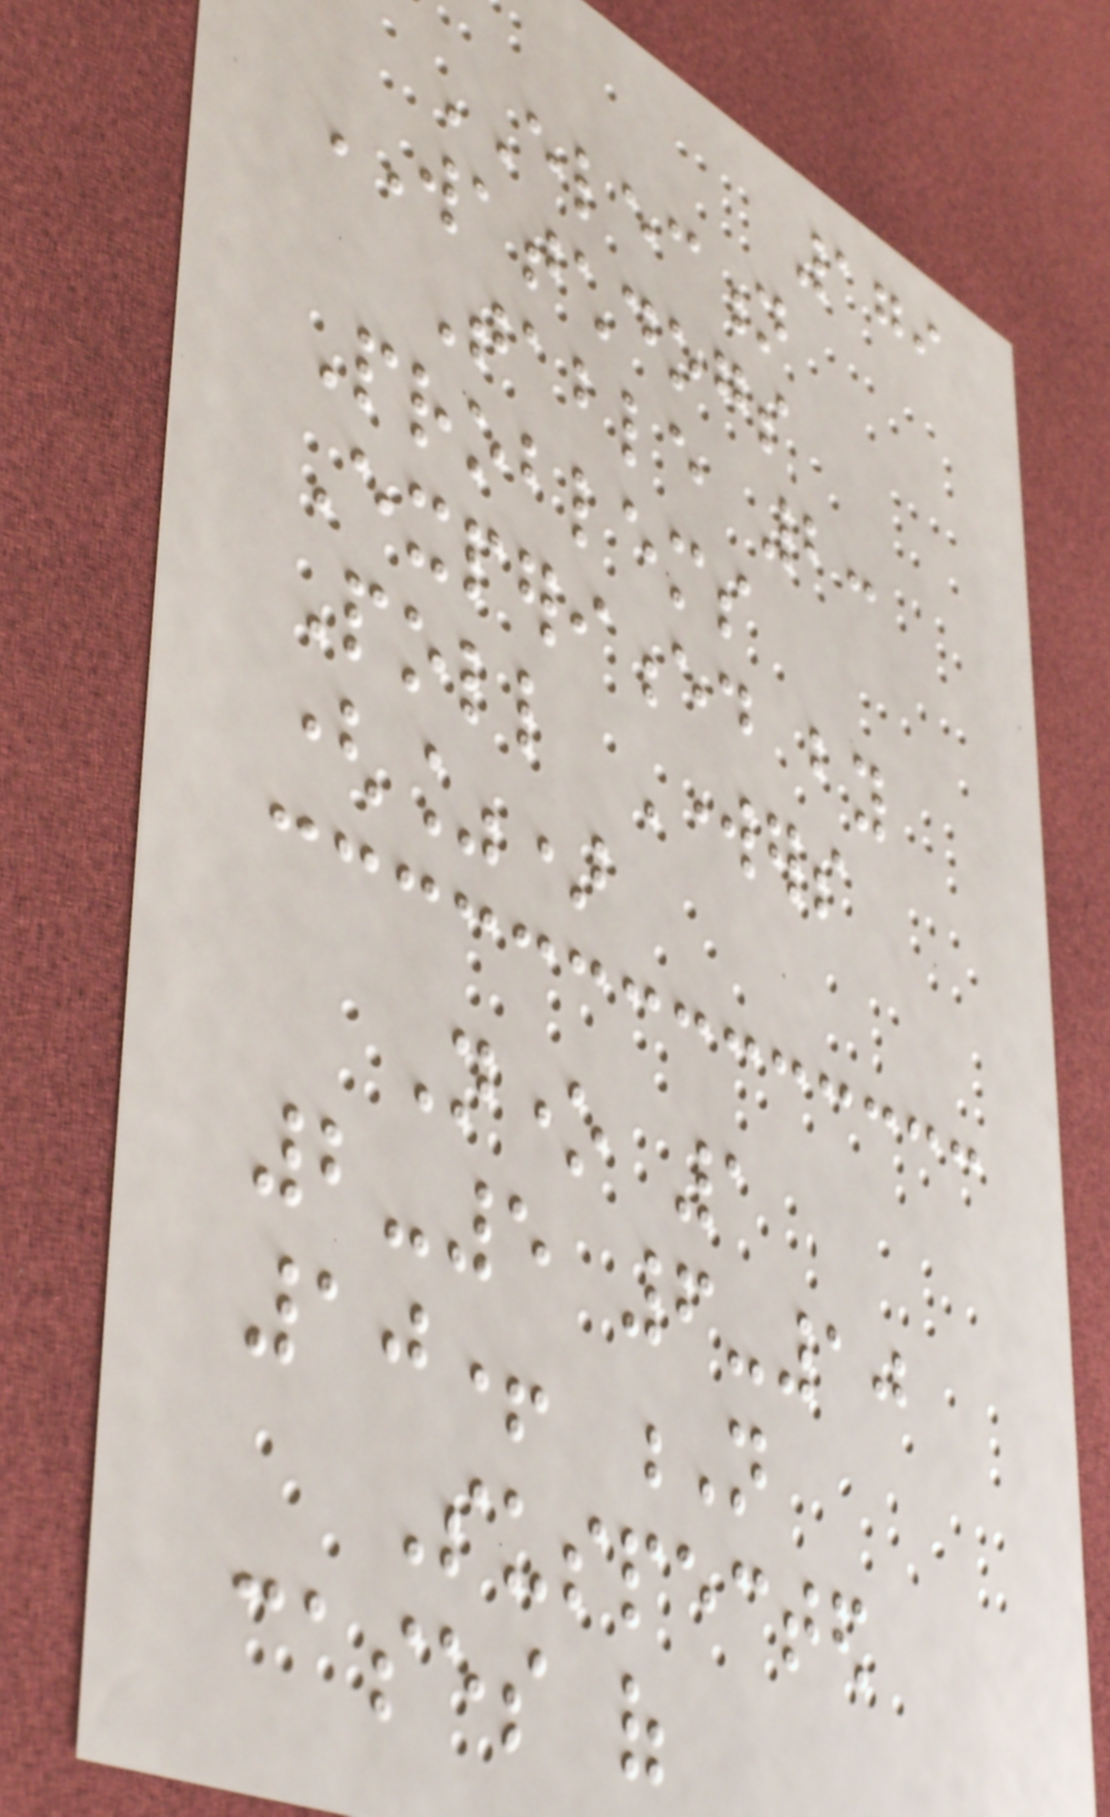179
ELECTION
WATCHDOGS
Table 2:
Problems
Experienced by
Poll Workers
(%)
None 1
2-5 6-10
10+ N
Suspected
cases of
